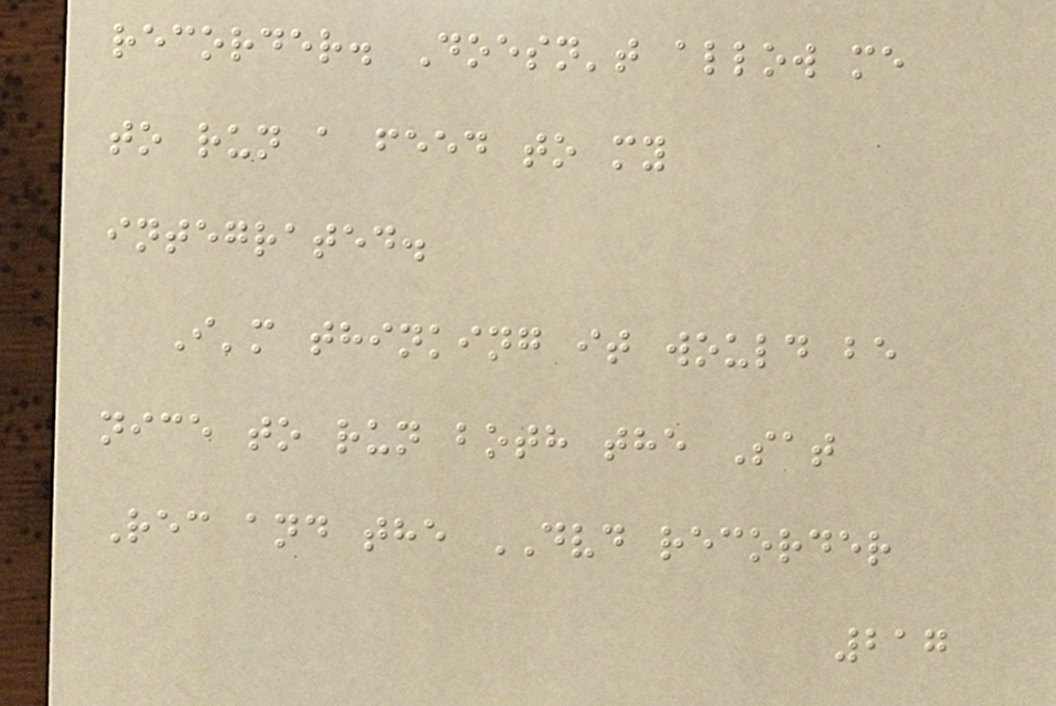recorder. Doesn't allow me
to run a feed to my
integrated.
I'm thinking it would be
nice to run both the Sat
Rec and the DVD recorder
217
